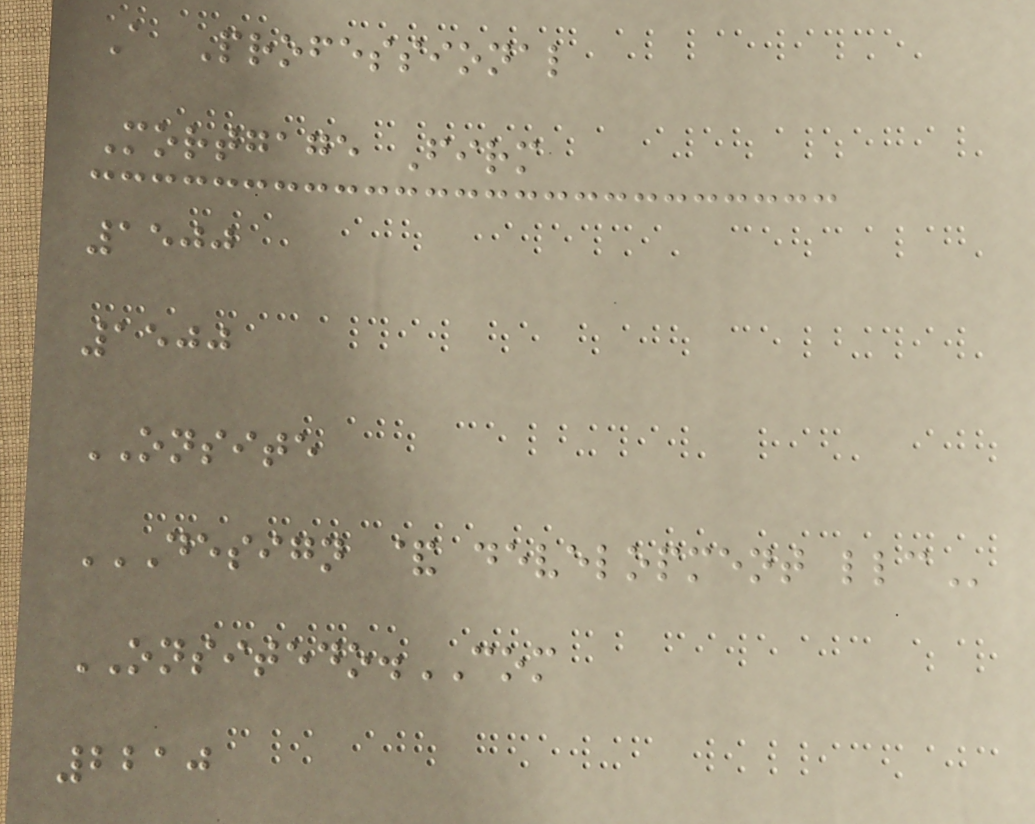A Professional
Mortgage Firm
1500
1500
ONSITE
DESIGN & DEVELOPMENT LLC
ONSITEDO.COM
2210
